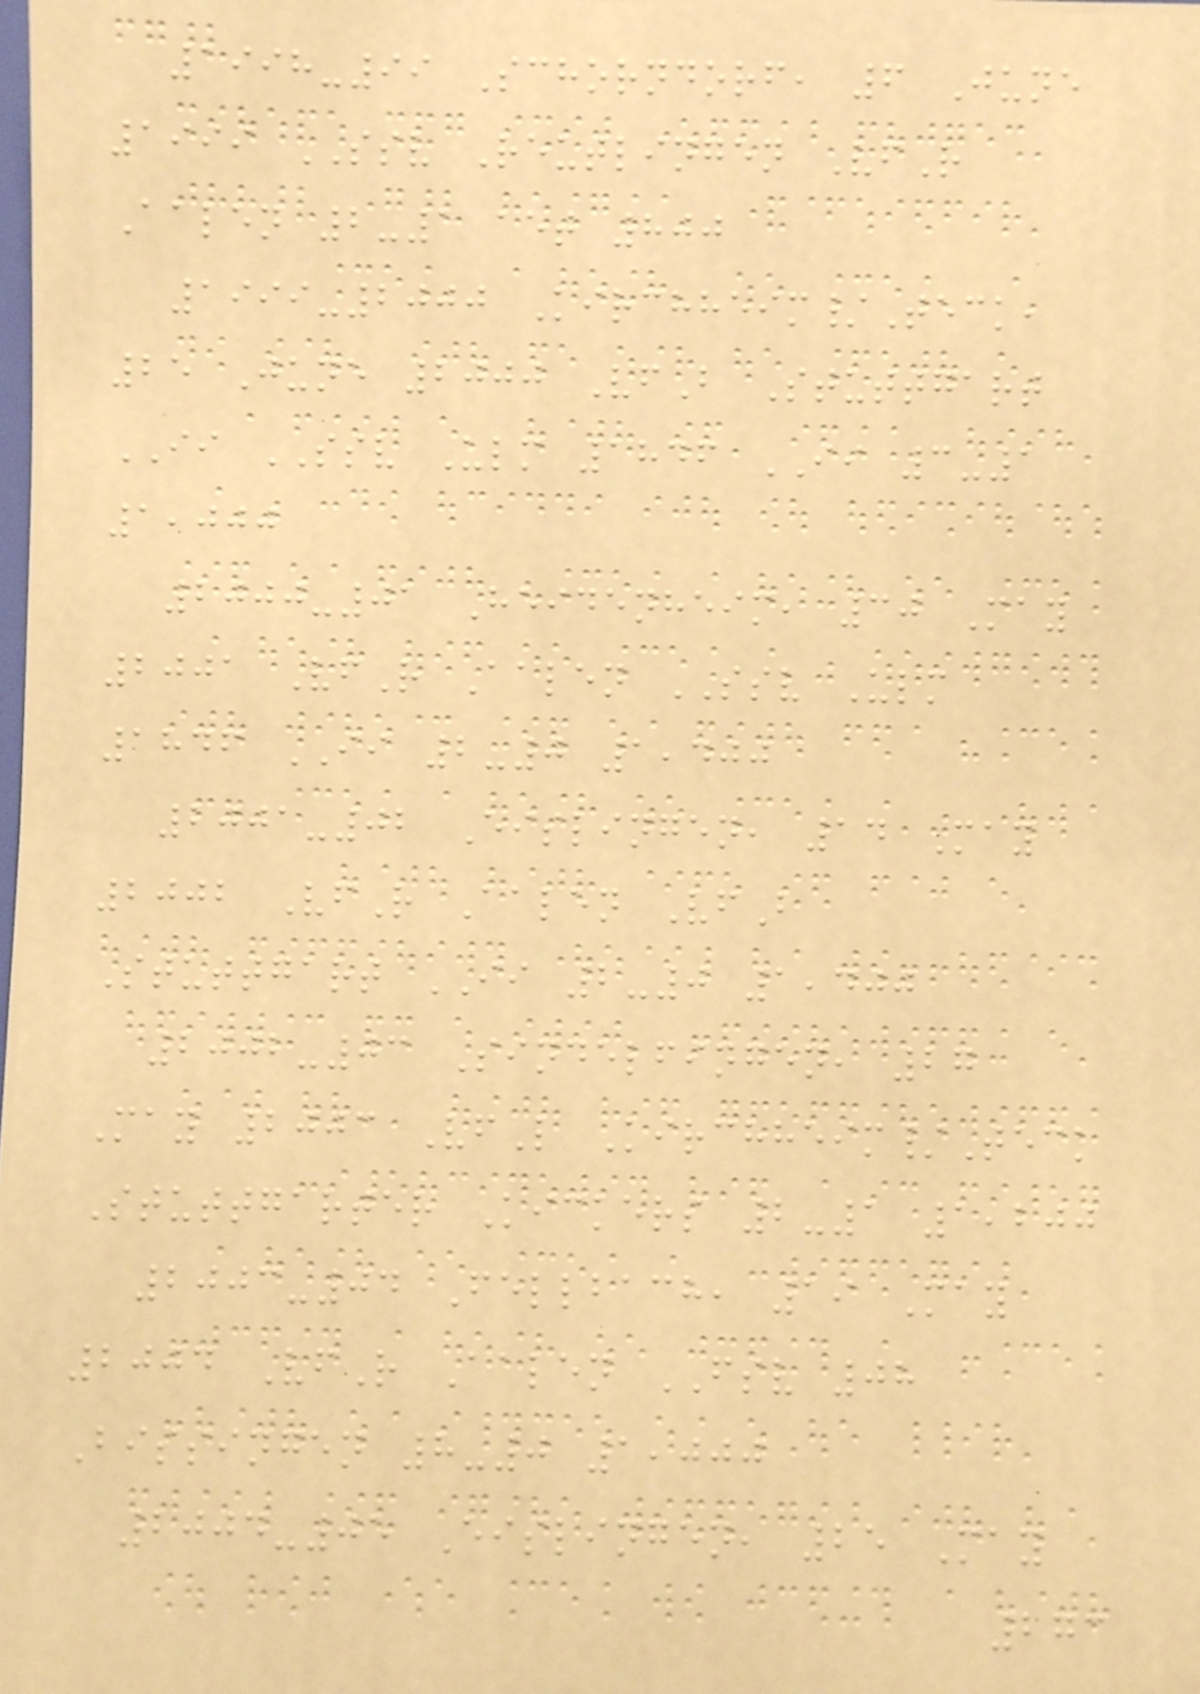1998-99 Schorndorf, 6 June
1999 SSV Reutlingen VfR
Aalen 2-1 aet 800
1999-2000 Kirchheim/Teck,
25 June 2000 VfB Stuttgart
II SSV Ulm 1846 II 3-1
1,000
2000-01 Heidenheim, 30 May
2001 VfR Aalen SSV Ulm
1846 II 2-0 1,400
2001-02 Eislingen, 14 May
2002 VfR Aalen VfB
Stuttgart II 2-0 1,400
2002-03 Sindelfingen, 27
May 2003 VfL Kirchheim/Teck
Stuttgarter Kickers 2-1 1,200
2003-04 Fellbach, 19 May
2004 VfR Aalen FSV 08
Bissingen 8-0 1,000
2004-05 Eislingen, 25 May
273
